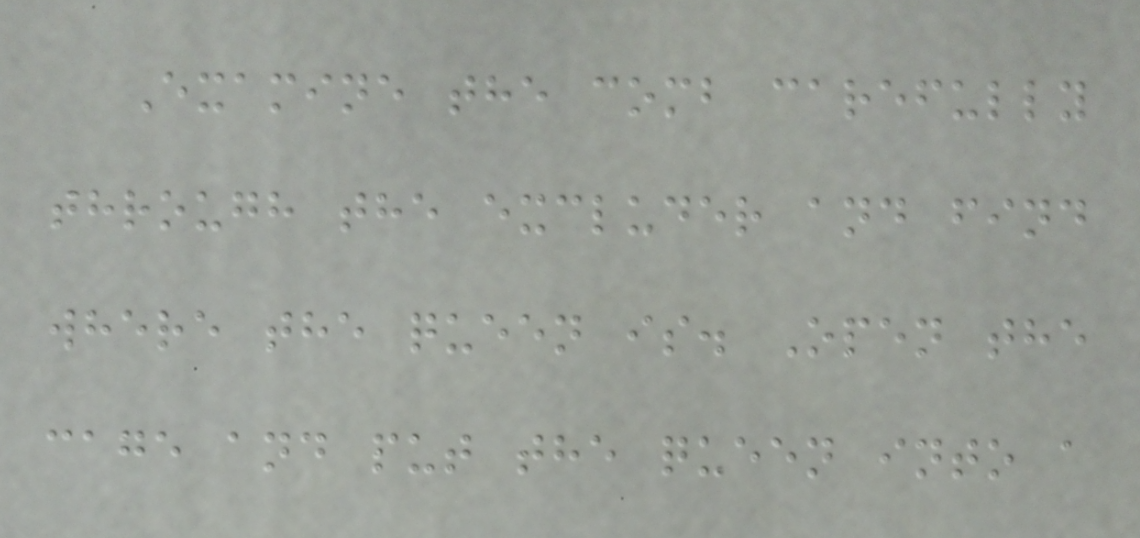Examine the comb carefully
through the excluder and find
where the queen is. Open the
cage and put the queen into a
